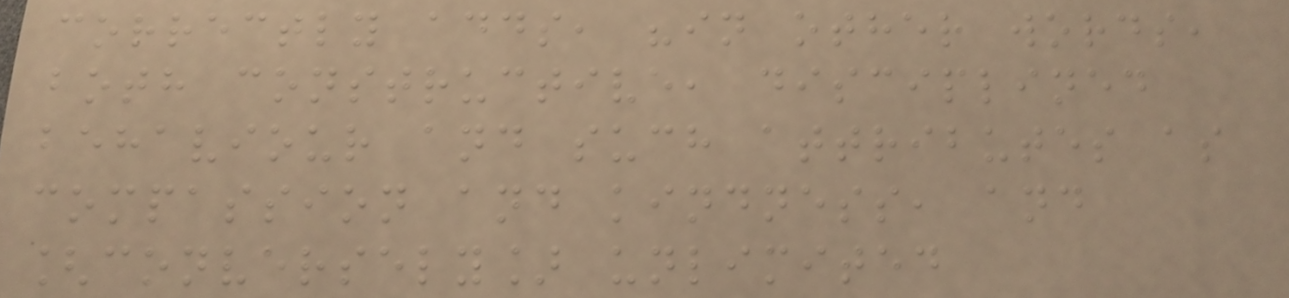correctly adds, "in other words,
both constructive, disciplined
behaviour and such attributes as
compassion and kindness, and
[conversely] unlimited
